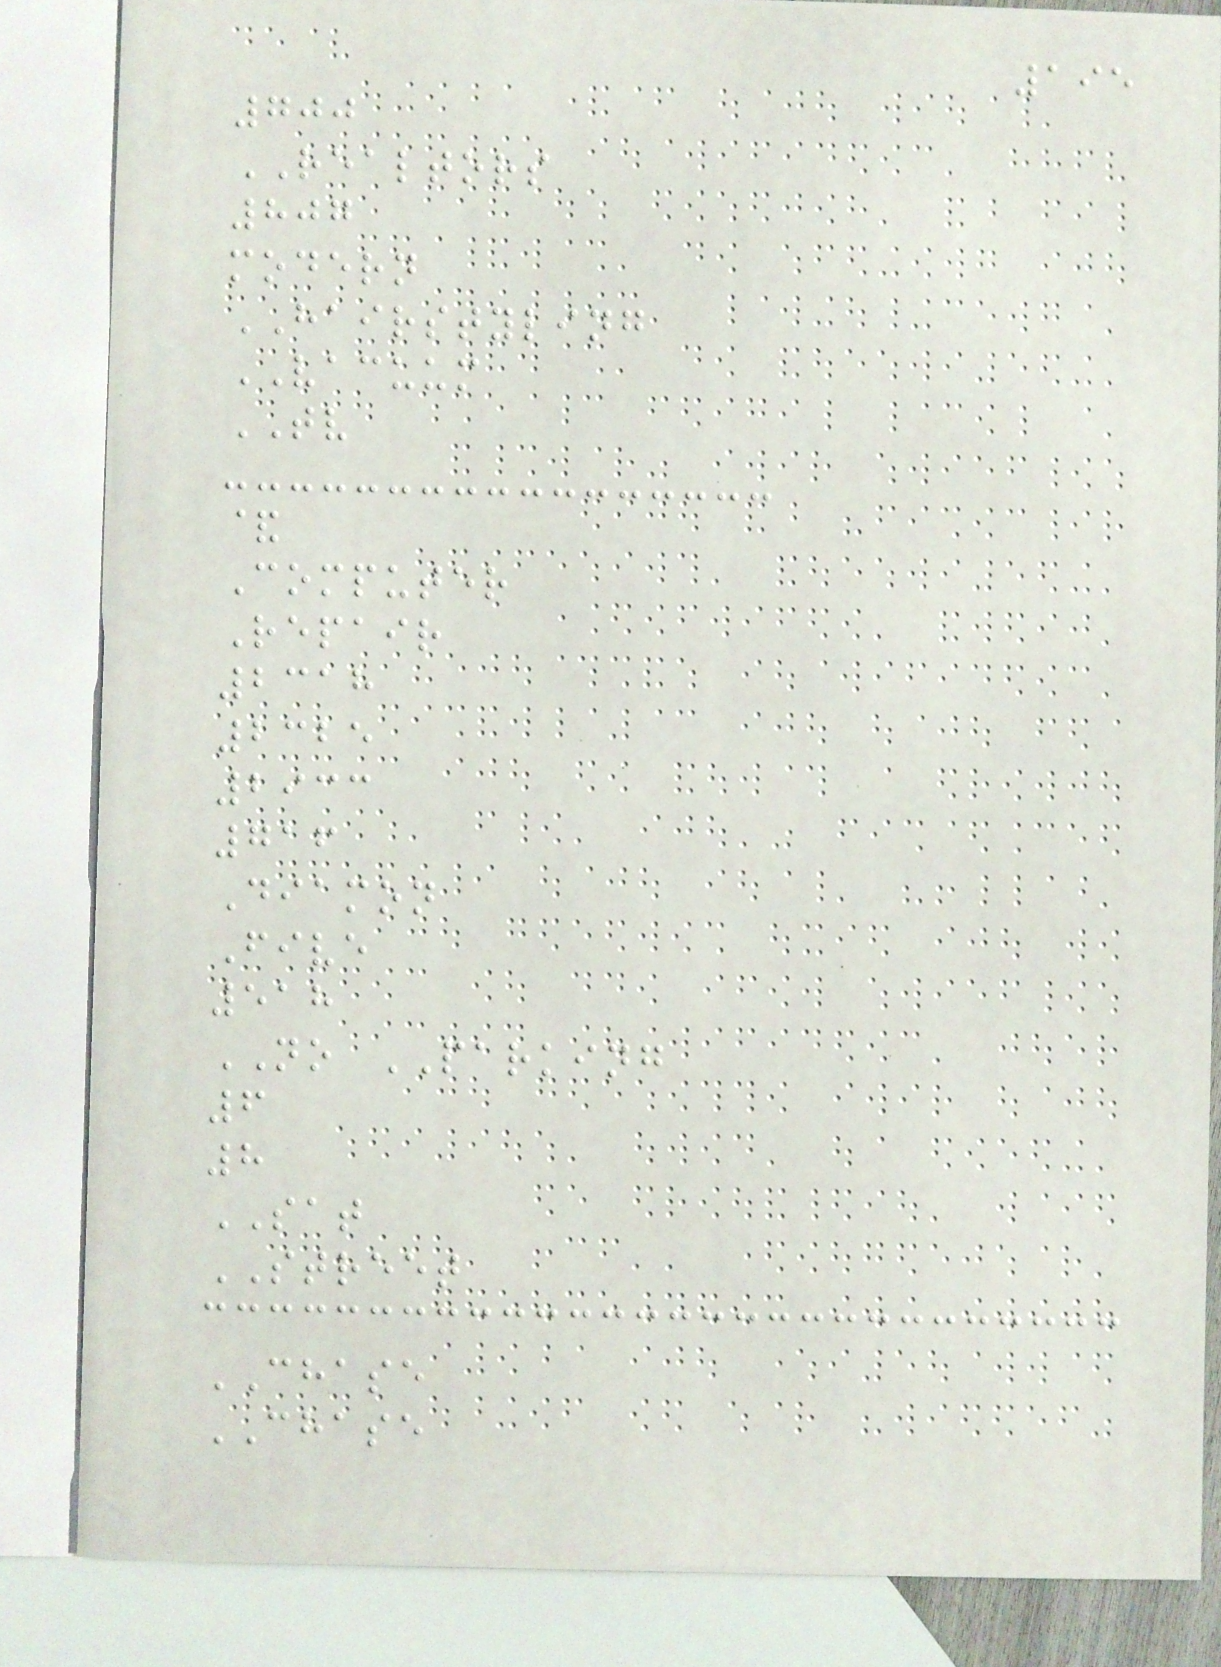195
700
REALTORS
807
modern
HAIRSTYLING
VACUUM
TV
&
Computer
Repair
2318
2325
2933
716
Diamon
Five
518
NO PARKING
6
8
SAT
STREET
CHASE
CHASE
